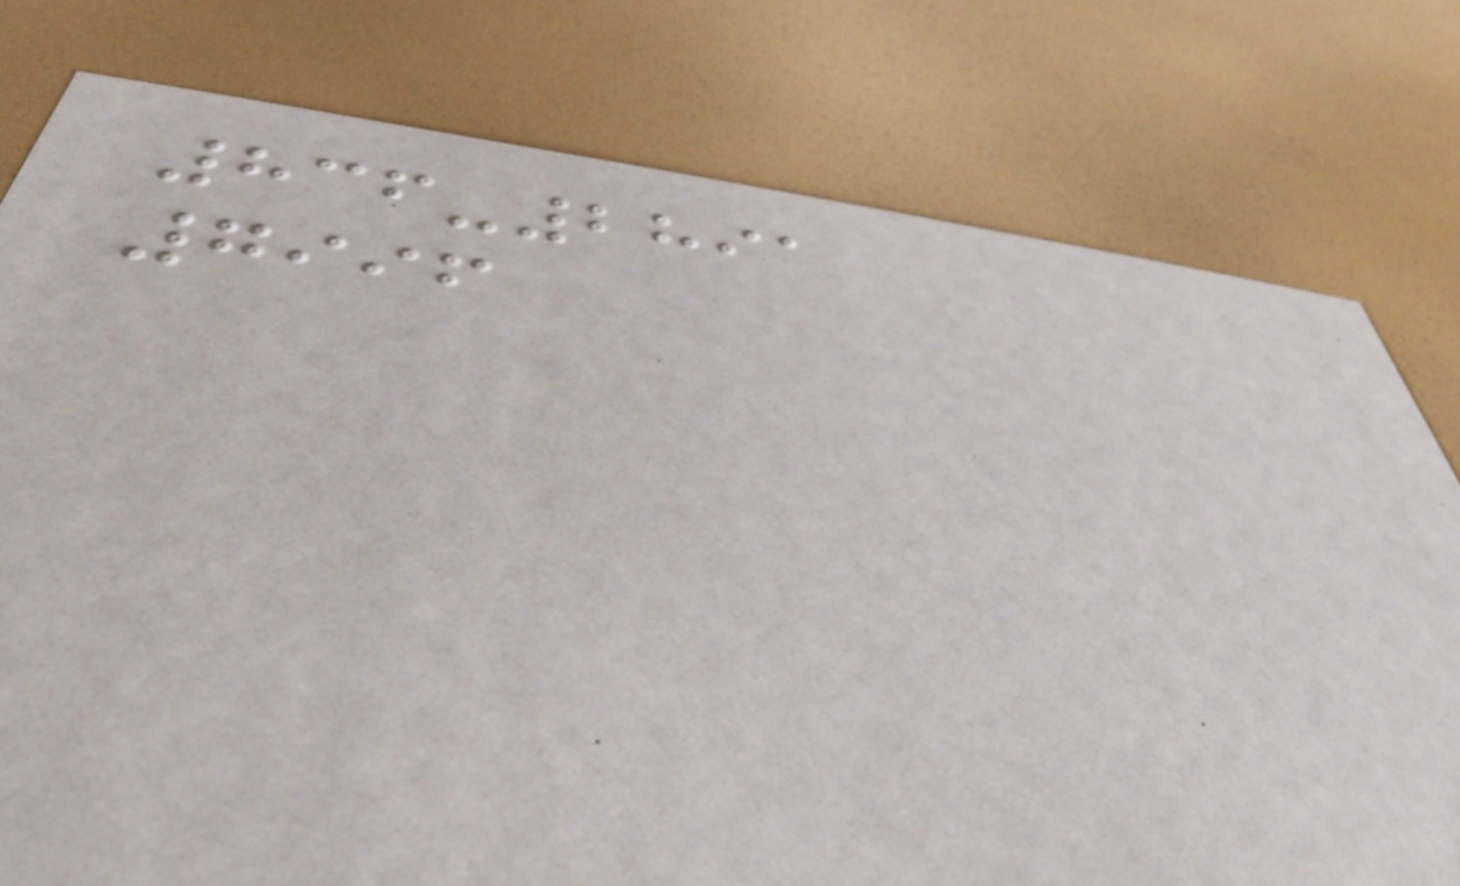836-2891
7996
